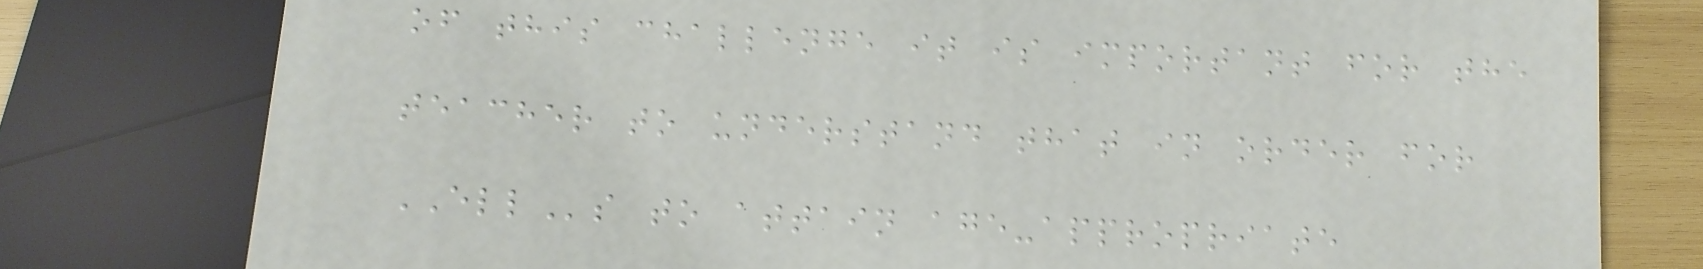of this challenge it is important for the
teacher to understand that in order for
ELLs to attain age-appropriate
